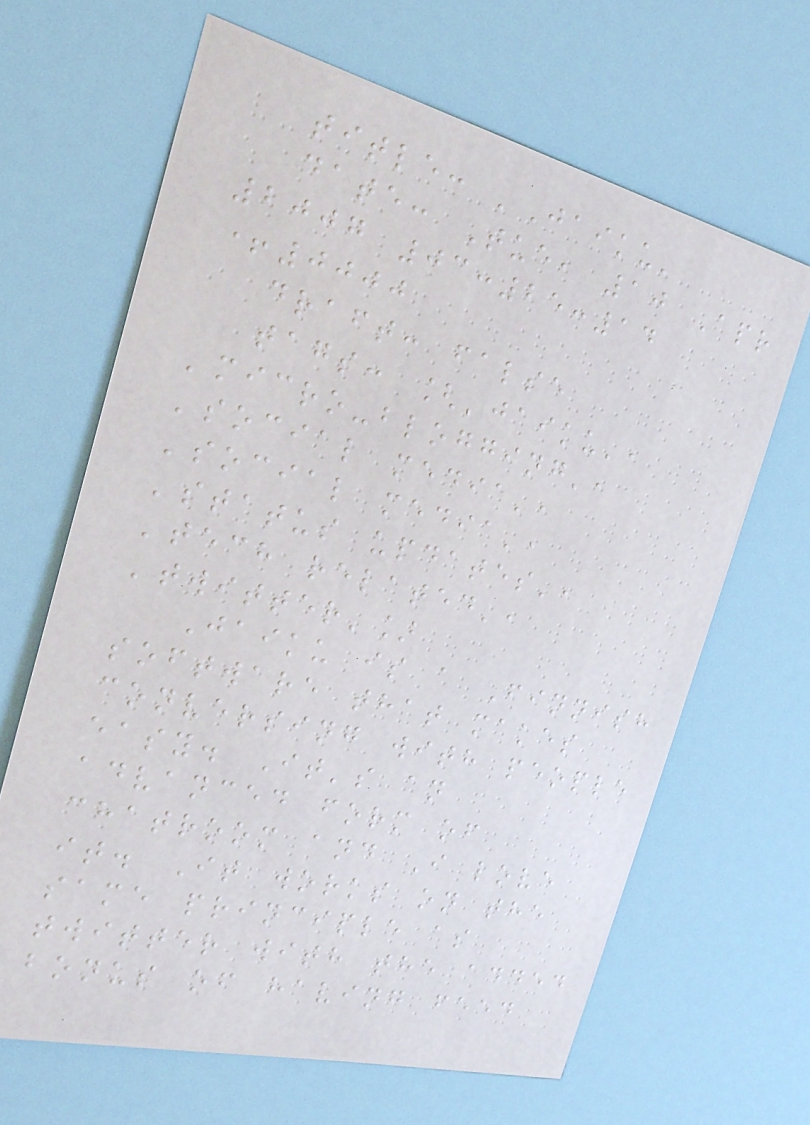title: 'Jaiku'
date: Tue, 10 Apr
2007 03:25:14
+0000
draft: false
tags: ['jaiku',
'micro-blogging',
'social media',
'social media',
'status updates',
'tech related',
'twitter']
Jaiku is a Finnish
software that makes
conversing with people
easy. It's an
advanced form of
chatroom and I love
it. It works on the
same principle as
twitter with the added
bonus of having feed
